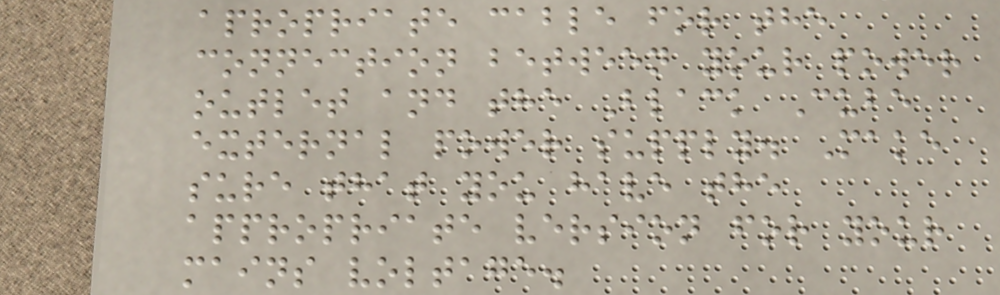apropriate cable for the
connection between your power
outlet and the Black Cube
external power supply. Make
sure that you have the
appropriate version for your
mains voltage.
